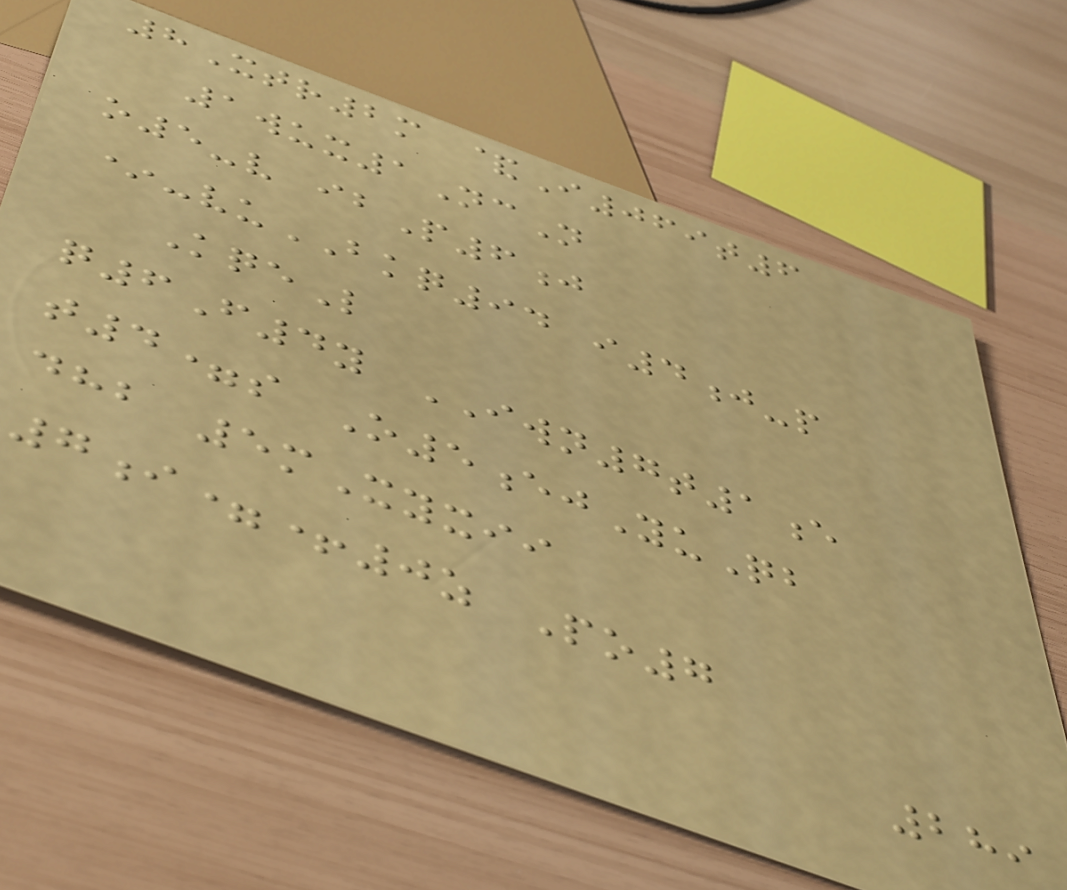8Xtr2m &I069t6
1wux1NcN
o5-v ibP6j
*-vuBKQ94 i4j-p
KqeL
q6F4y IWN7t1e
t4=s O5ejYuQb
dhb 5mXyxii
7i=+0z Po7
289
